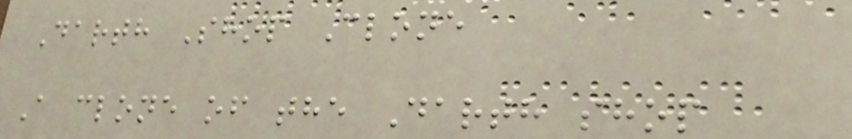Darth Shop Clone
A clone of the Darth shop
